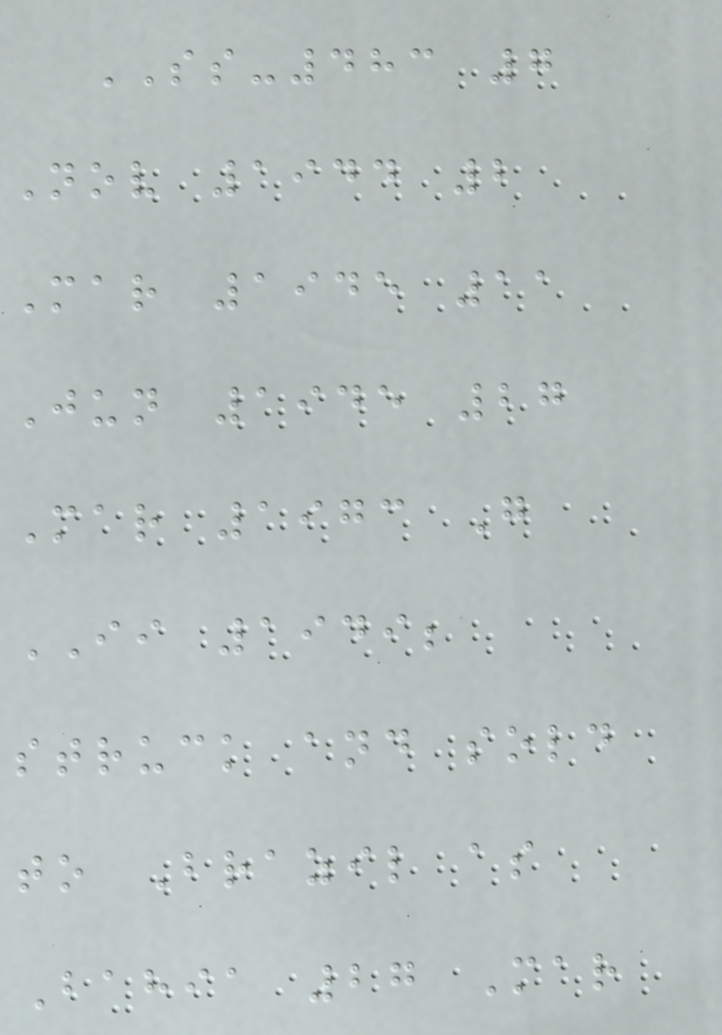SS-483 7
Nov 1944 2
Mar 1945 11
Jun 1945 27
Mar 1973 G
II 1949;
struck and sold
to Brazil as
Bahia 27 Mar
